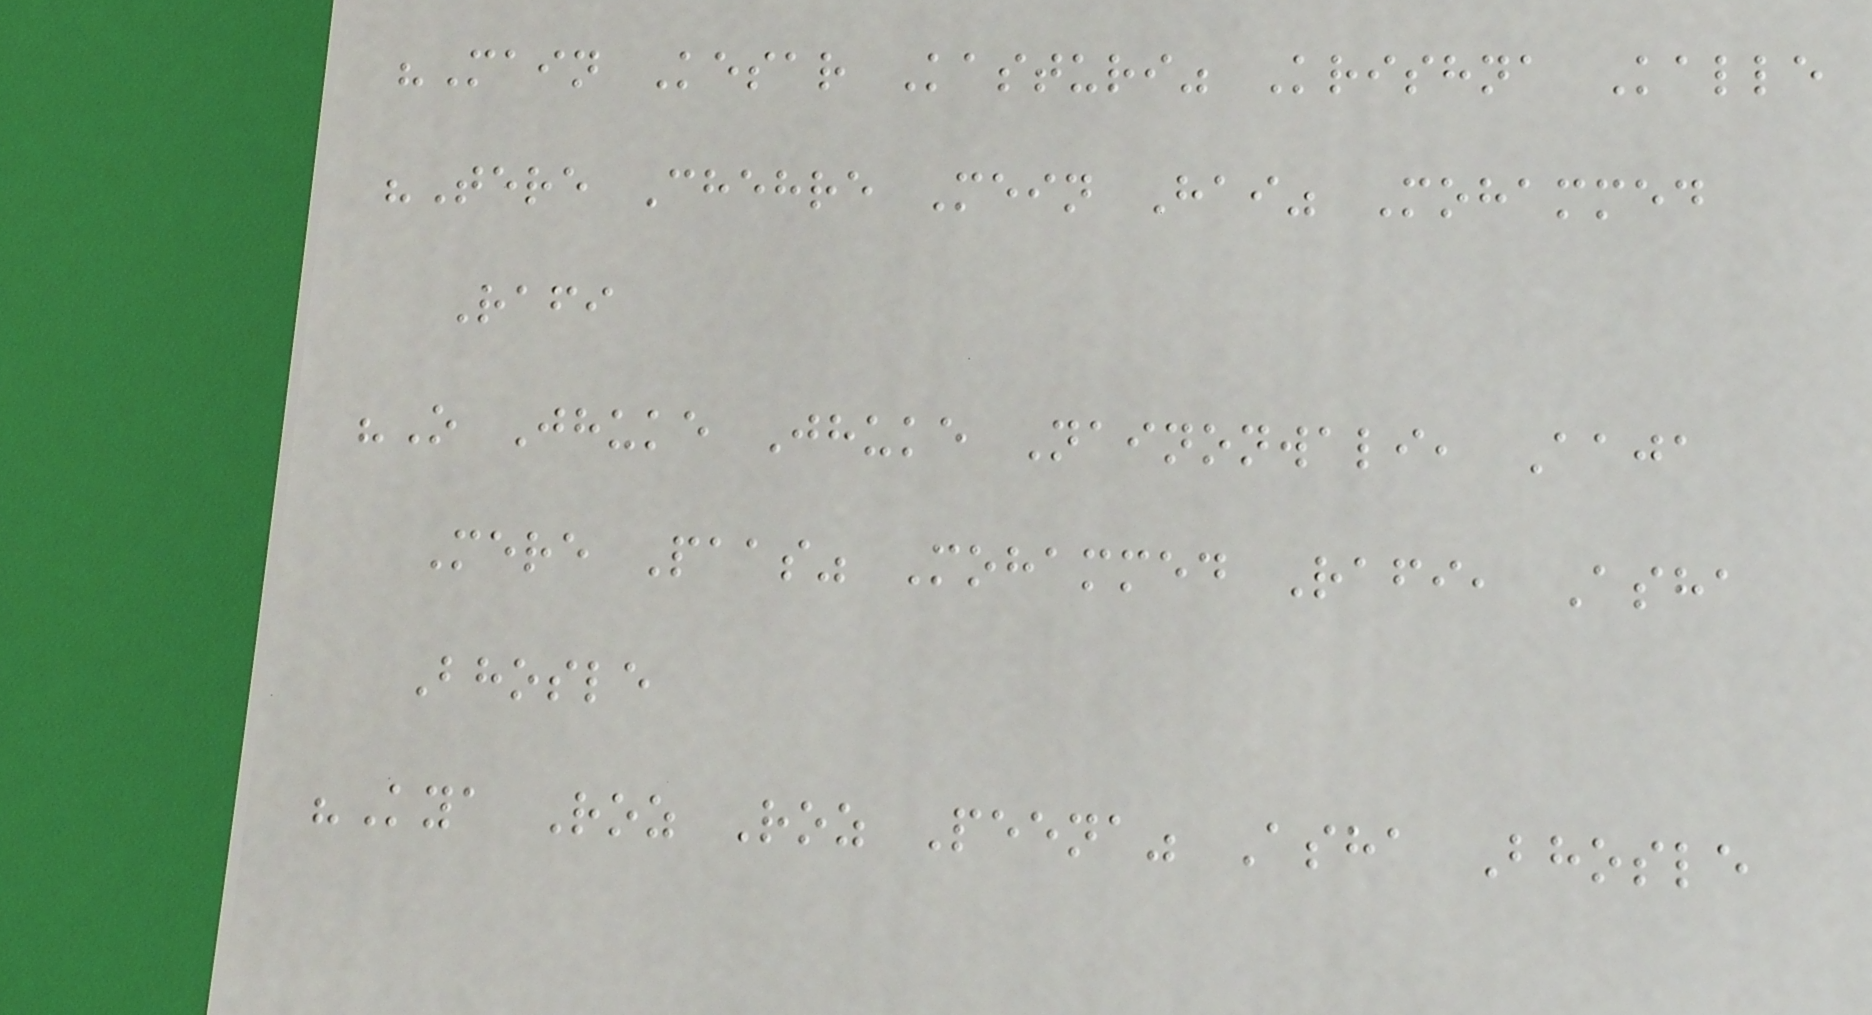"Main Kesar Kasturi" Krishna Kalle
"Tere Chehre Mein Hai" Mohammed
Rafi
"O Jhuke Jhuke Nainonwali, Aaja
Mere Paas" Mohammed Rafi, Asha
Bhosle
"Kya Roz Roz Peena" Asha Bhosle
